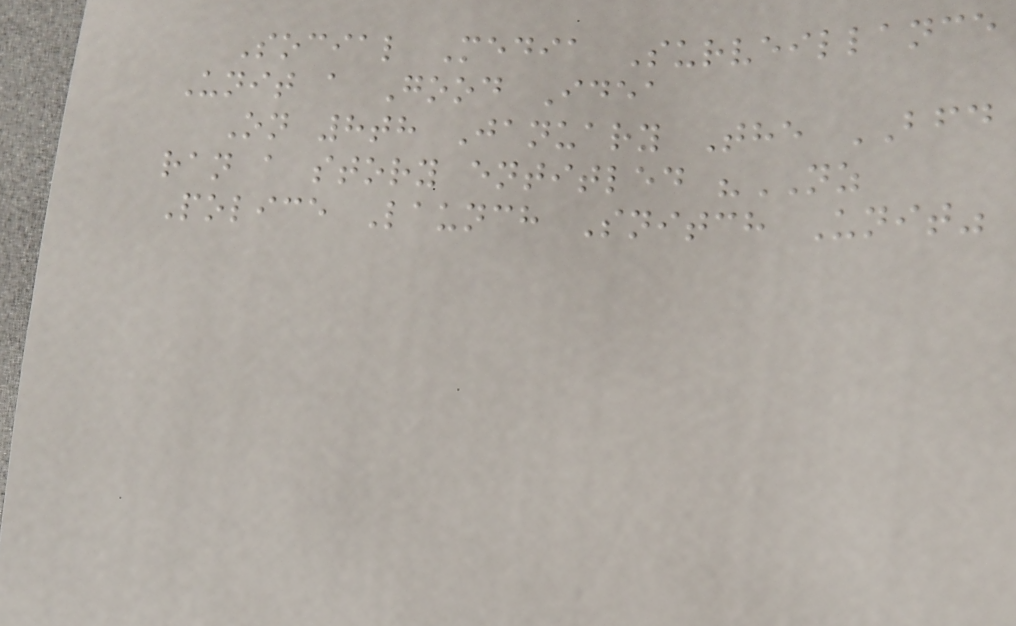Social Media Surveillance
Unit a Good Idea
On 8th January The BFD
ran a story entitled "NZ
Police Launch Snitch Unit"
